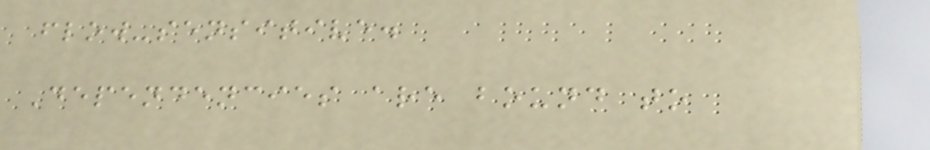flow-sensitive.
Dependencies are bound to
